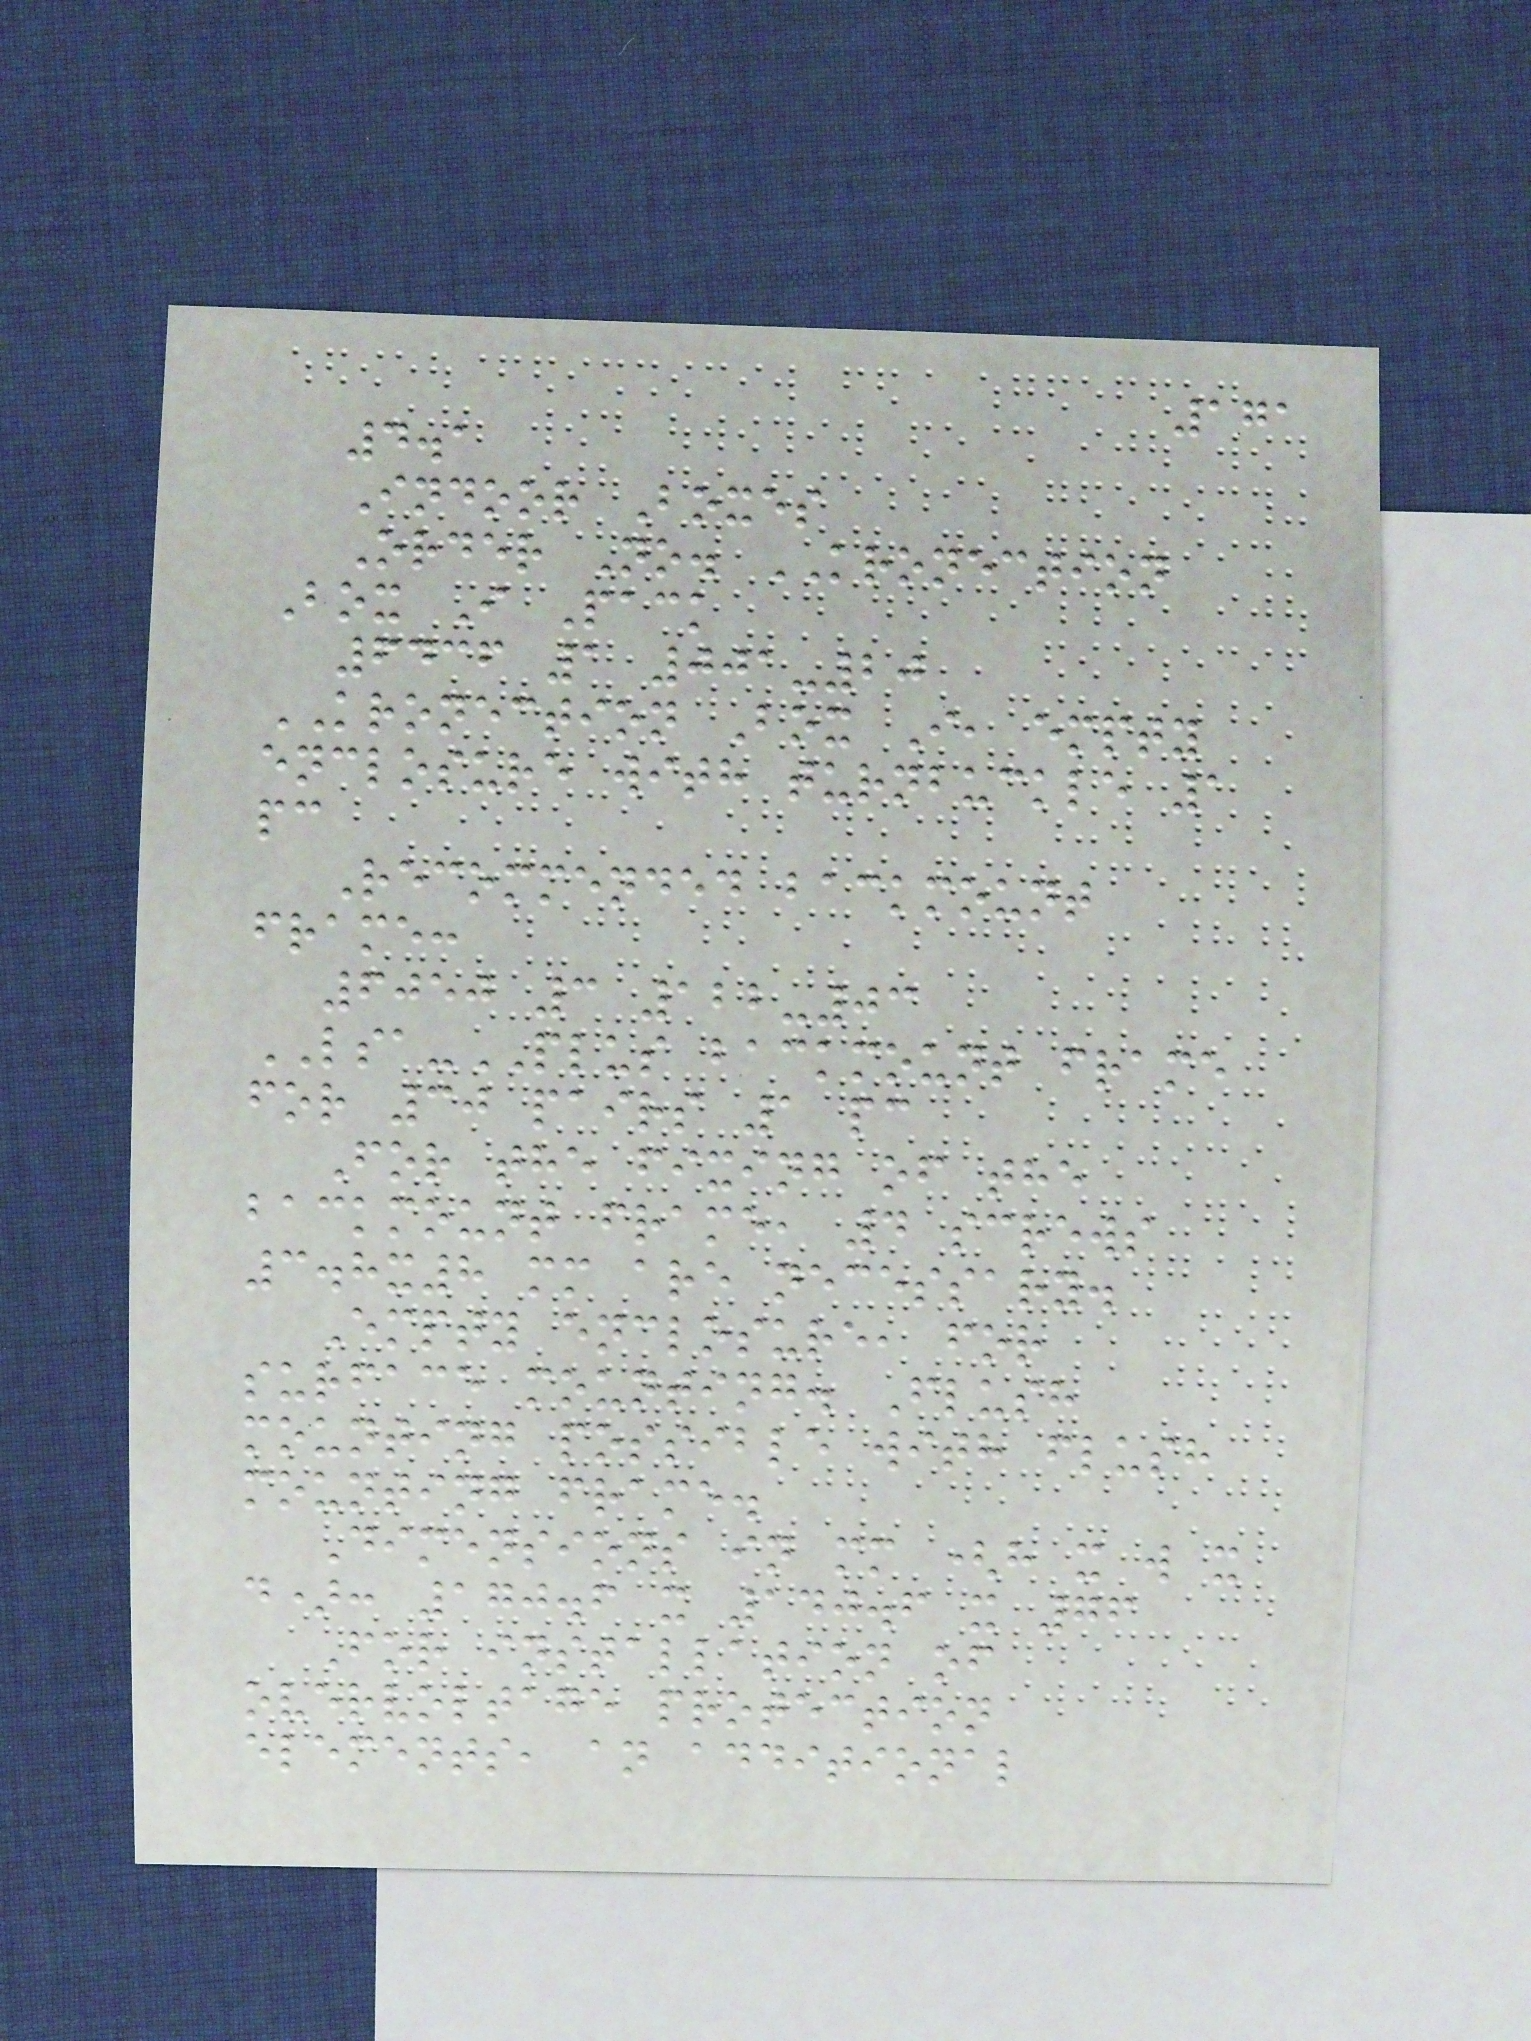171
4.1
Indoor Boxes
Order No. KRONECTION
Box I Pack
6436 1 001-20
KRONECTION Box I, empty
enclosure with turnbuckle 1
pc
Recommended backmount
frame:
6050 3 122-03
LSA-PLUS backmount frame
for 30 pairs 1 pc
For the fixing of the
backmount frame, 4 screws
3.8x8 mm are necessary.
Empty enclosure, for
surface mounting. Flush
mounting possible with flush
mounting frame.
Dimensions in mm (h x w x
d): 170.6 x 140.6 x 76
For installation of
overvoltage protection
elements, an additional
